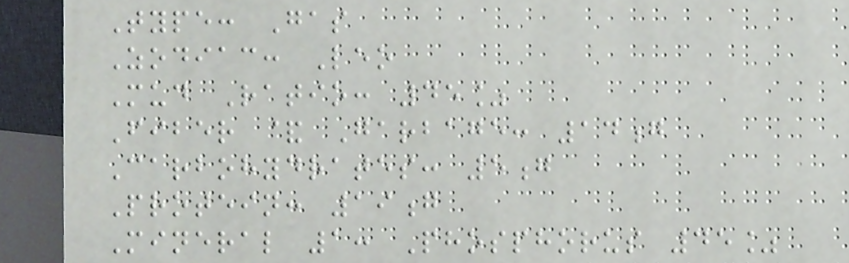Type: Gas
Zodiac: Leo
Mud Ratio: 45%
Fiber & Garbage: 14g
Carbohydrates: 5g
Protein: 19g
Mineral 1: Phosphorus 45%
